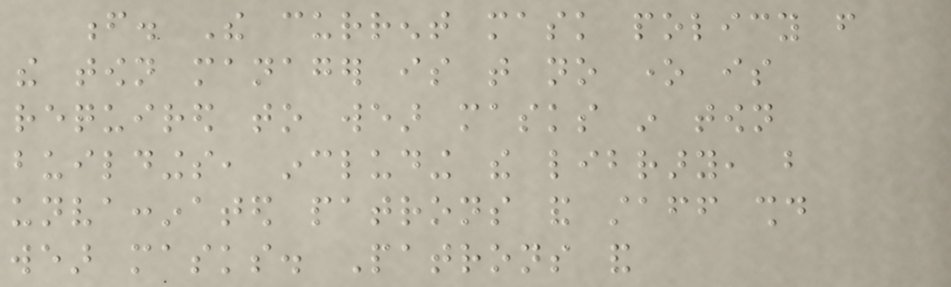f. The current mask policy from
the town manager is that no one is
required to wear masks in town
buildings, including the library, but
unvaccinated patrons and staff should
wear masks. Patrons and
